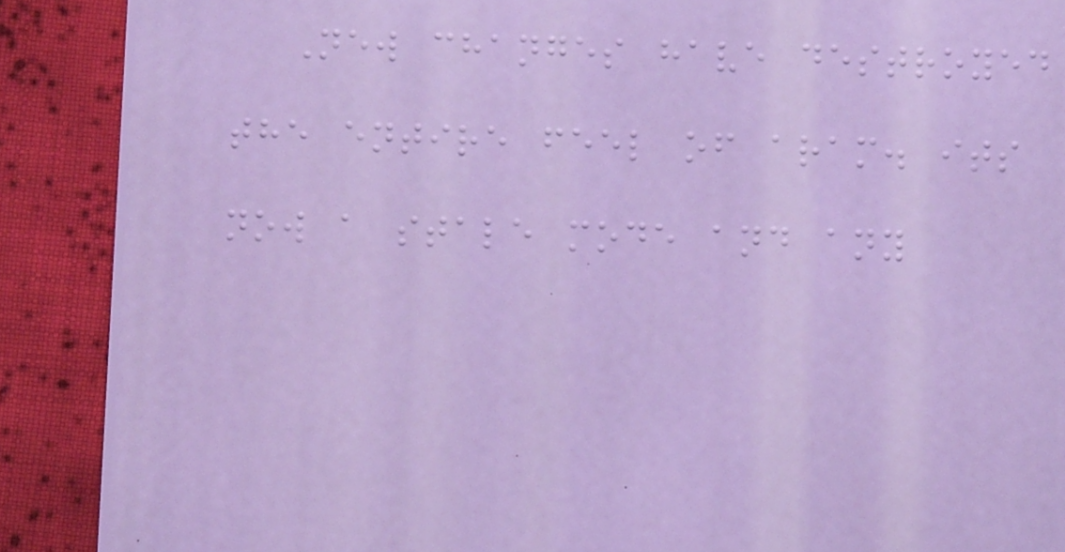New changes have destroyed
the entire feel of aram. its
now a stale mode and any
